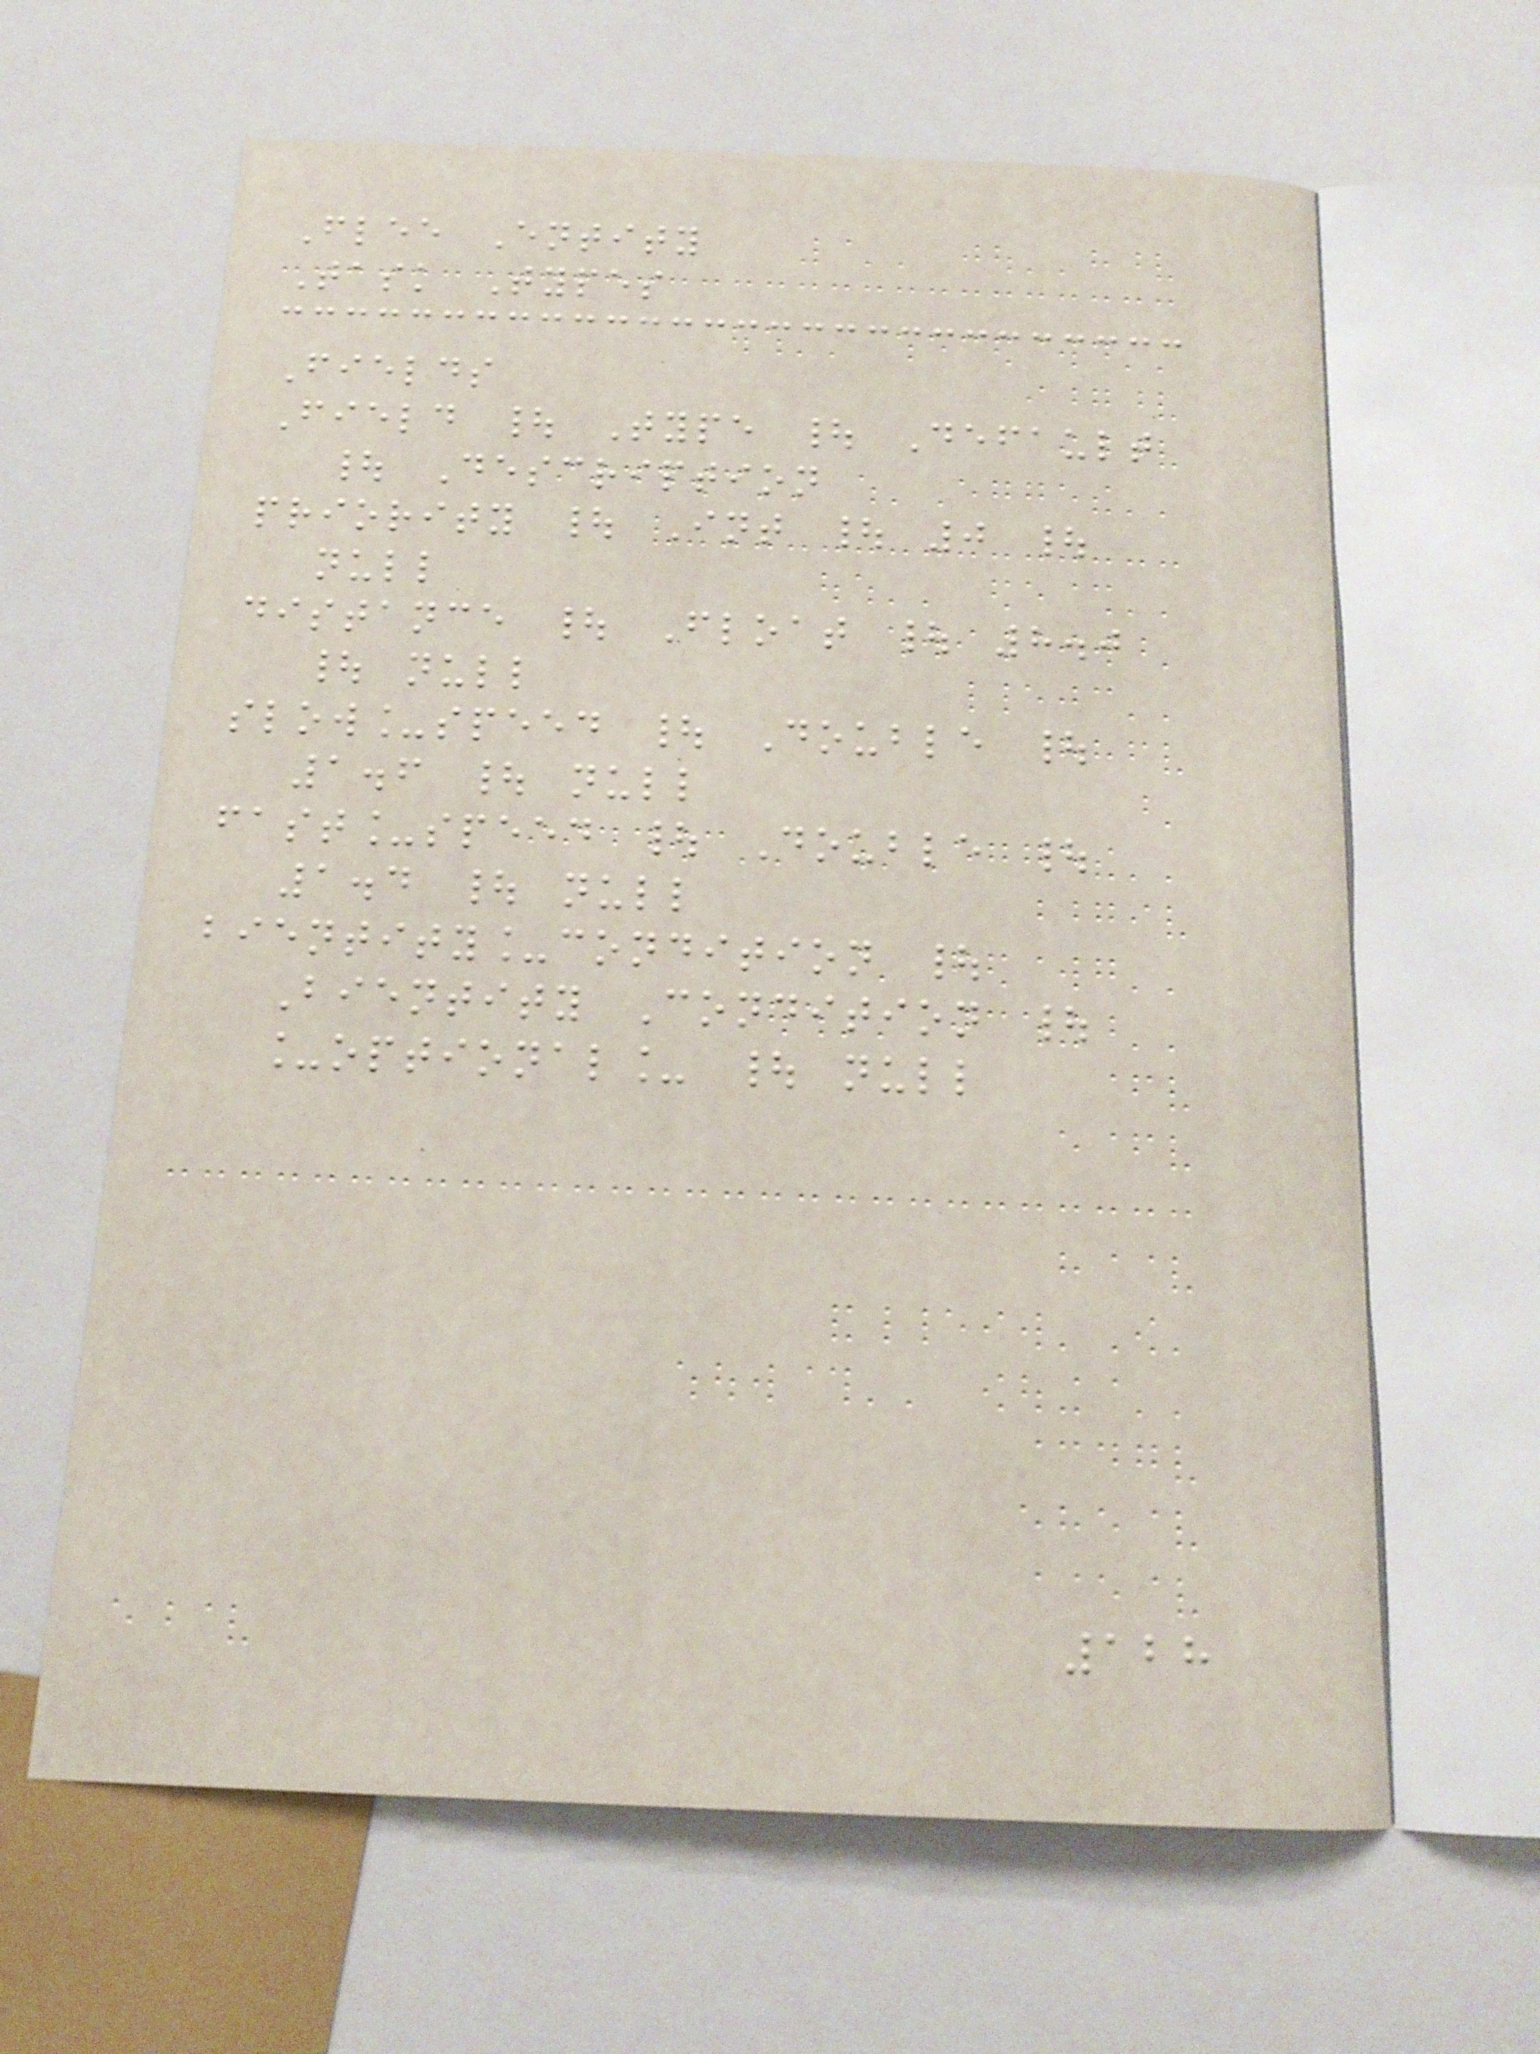Flee Entity
Task Types
Fields
Field | Type | Default
| Description
priority | Int | 0 |
null
distance | Float | 8.0
| null
slow_speed | Double |
1.6 | null
fast_speed | Double |
1.4 | null
bientity_condition |
Bientity Condition |
_optional_ | null
128
